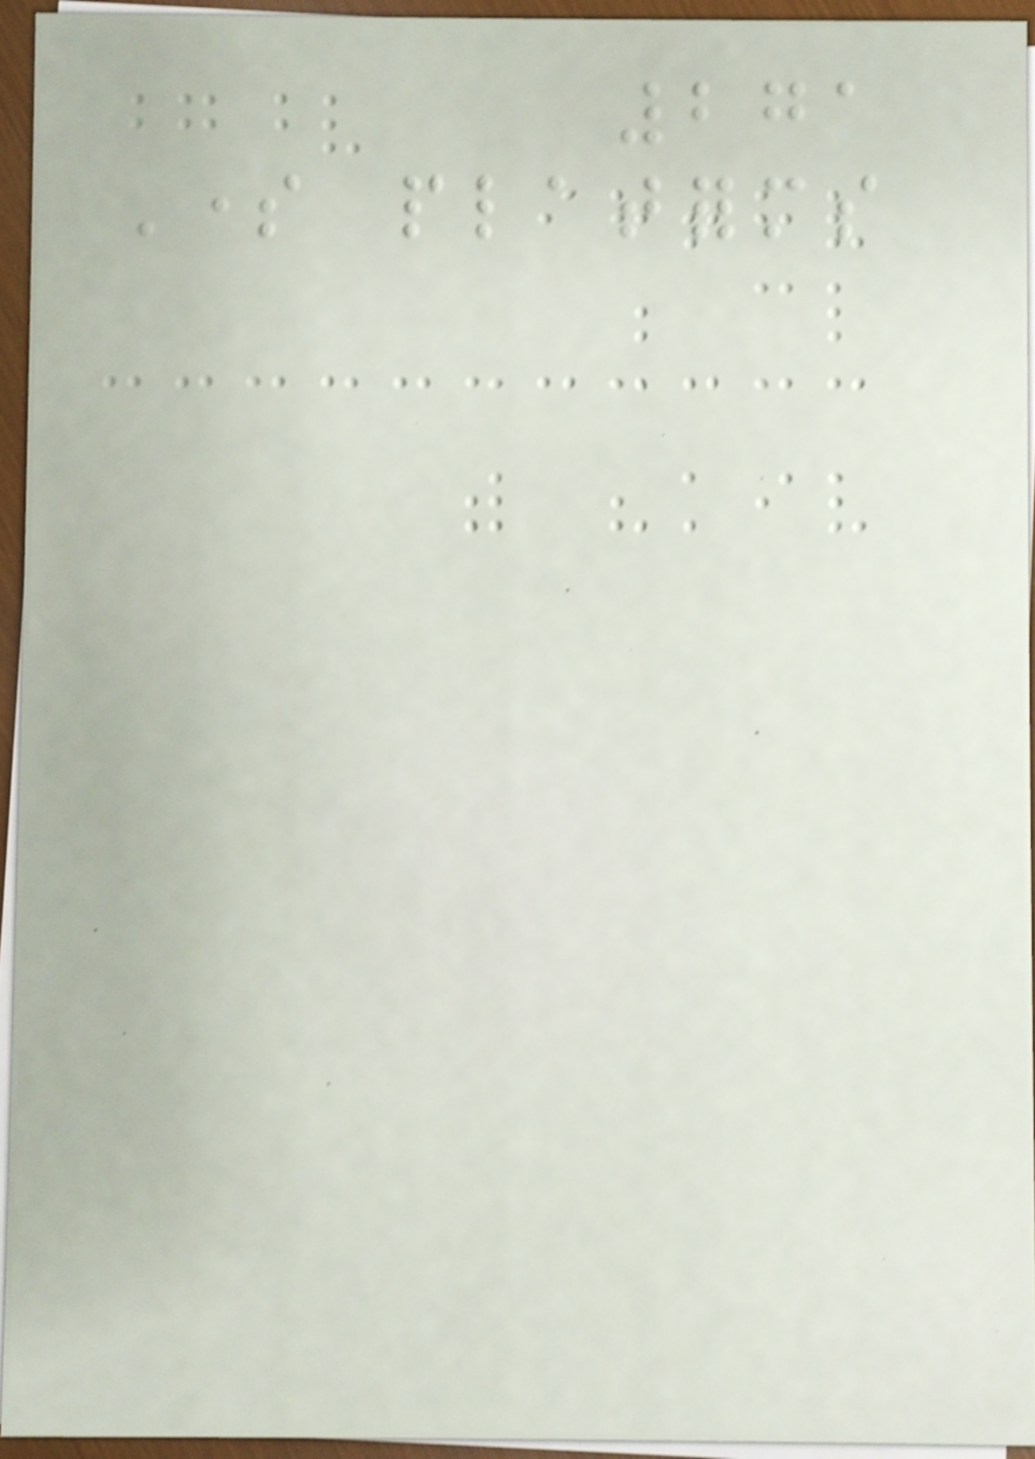271
Some platforms
